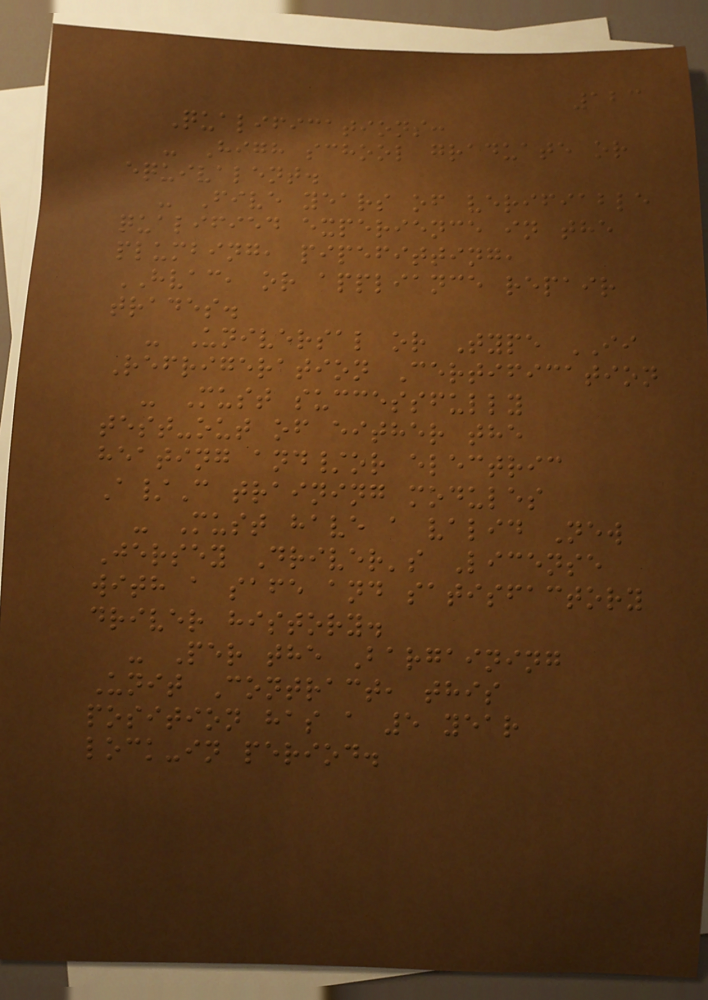123
Qualifications:
- High school graduate or
equivalent.
- Five years of verifiable
qualified experience in the
plumbing, pipefitting,
HVAC, or appliance repair
trades.
- Universal or Type II
Refrigeration Certification
- Must successfully
test-out of either the
heating and/or electric
A/C training modules
- Must have a valid New
Jersey Driver's License
with a safe and satisfactory
driver history.
- Per the Bargaining
Unit Contract, this
position has a 5 year
lock-in period.
